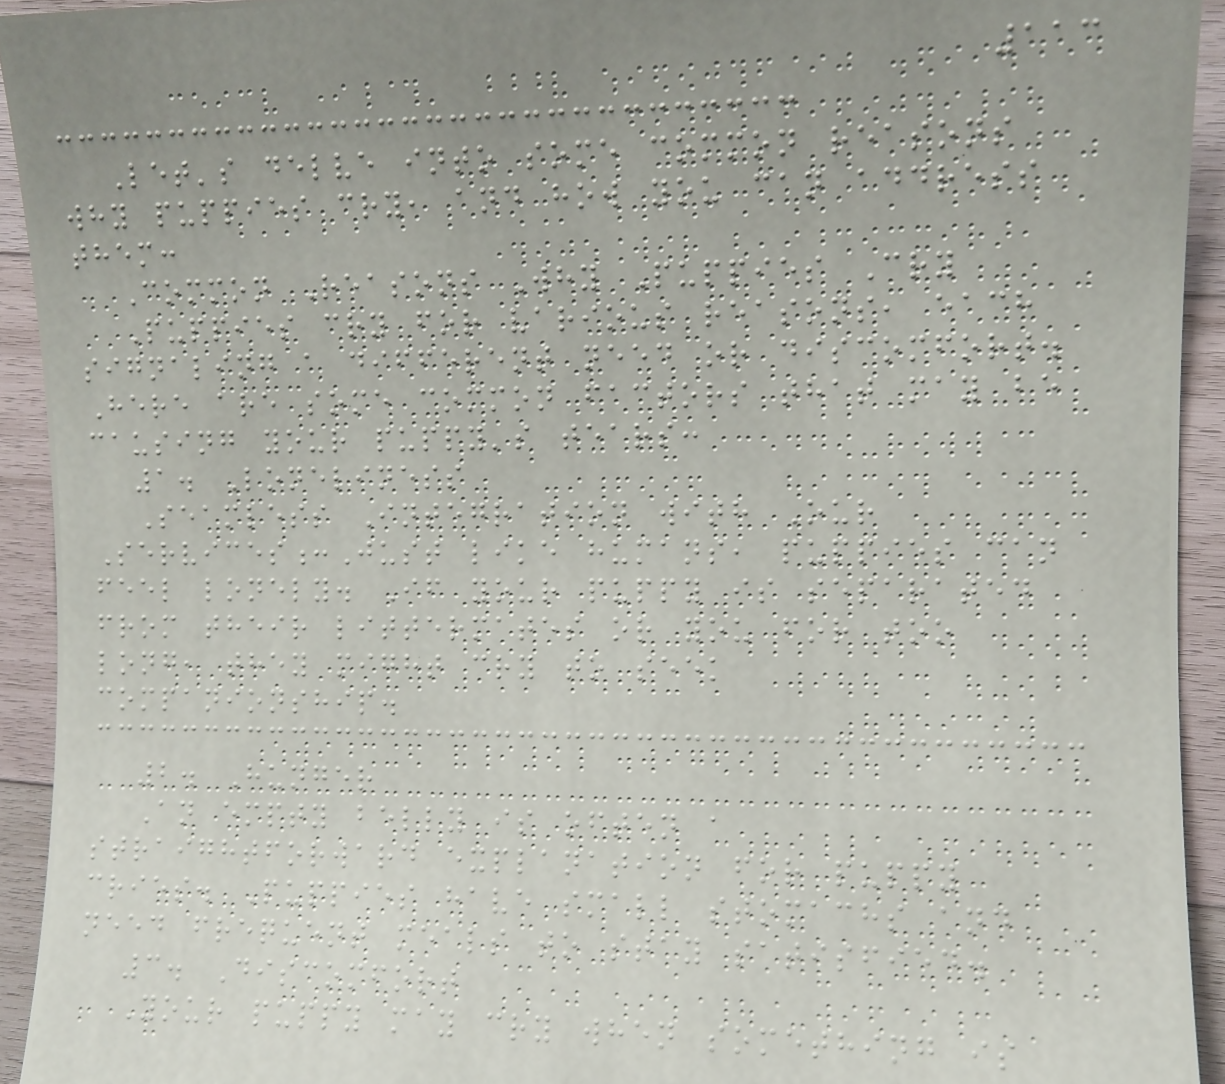113
Let's delve into some common reasons
why puppies cry, and how you can address
them:
Common Reasons Why Puppies Cry
Puppies cry for various reasons, each
signaling a different need or discomfort.
Here are some common factors that may be
causing your puppy's tears:
1. Loneliness
Seamless Integration with Our
Services:Just like humans, puppies can
feel lonely. If your puppy is separated
from their littermates or you for too
long, they might cry to seek
companionship.
2. Hunger
An empty belly is often a
straightforward explanation for puppy
cries. Puppies have small stomachs and
need frequent meals to stay satisfied.
3. Discomfort
Your puppy may cry when something is
